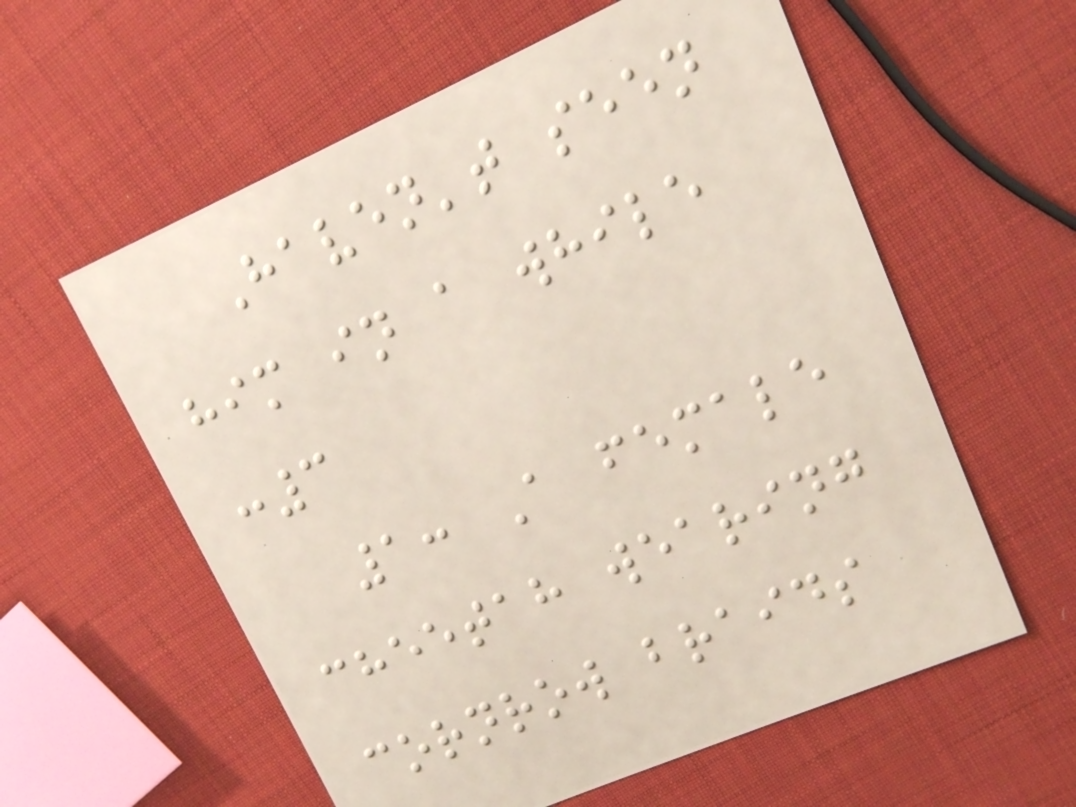Haven't seen
him in a while
:3
1: A female
cheetah wearing
cornrow braids
